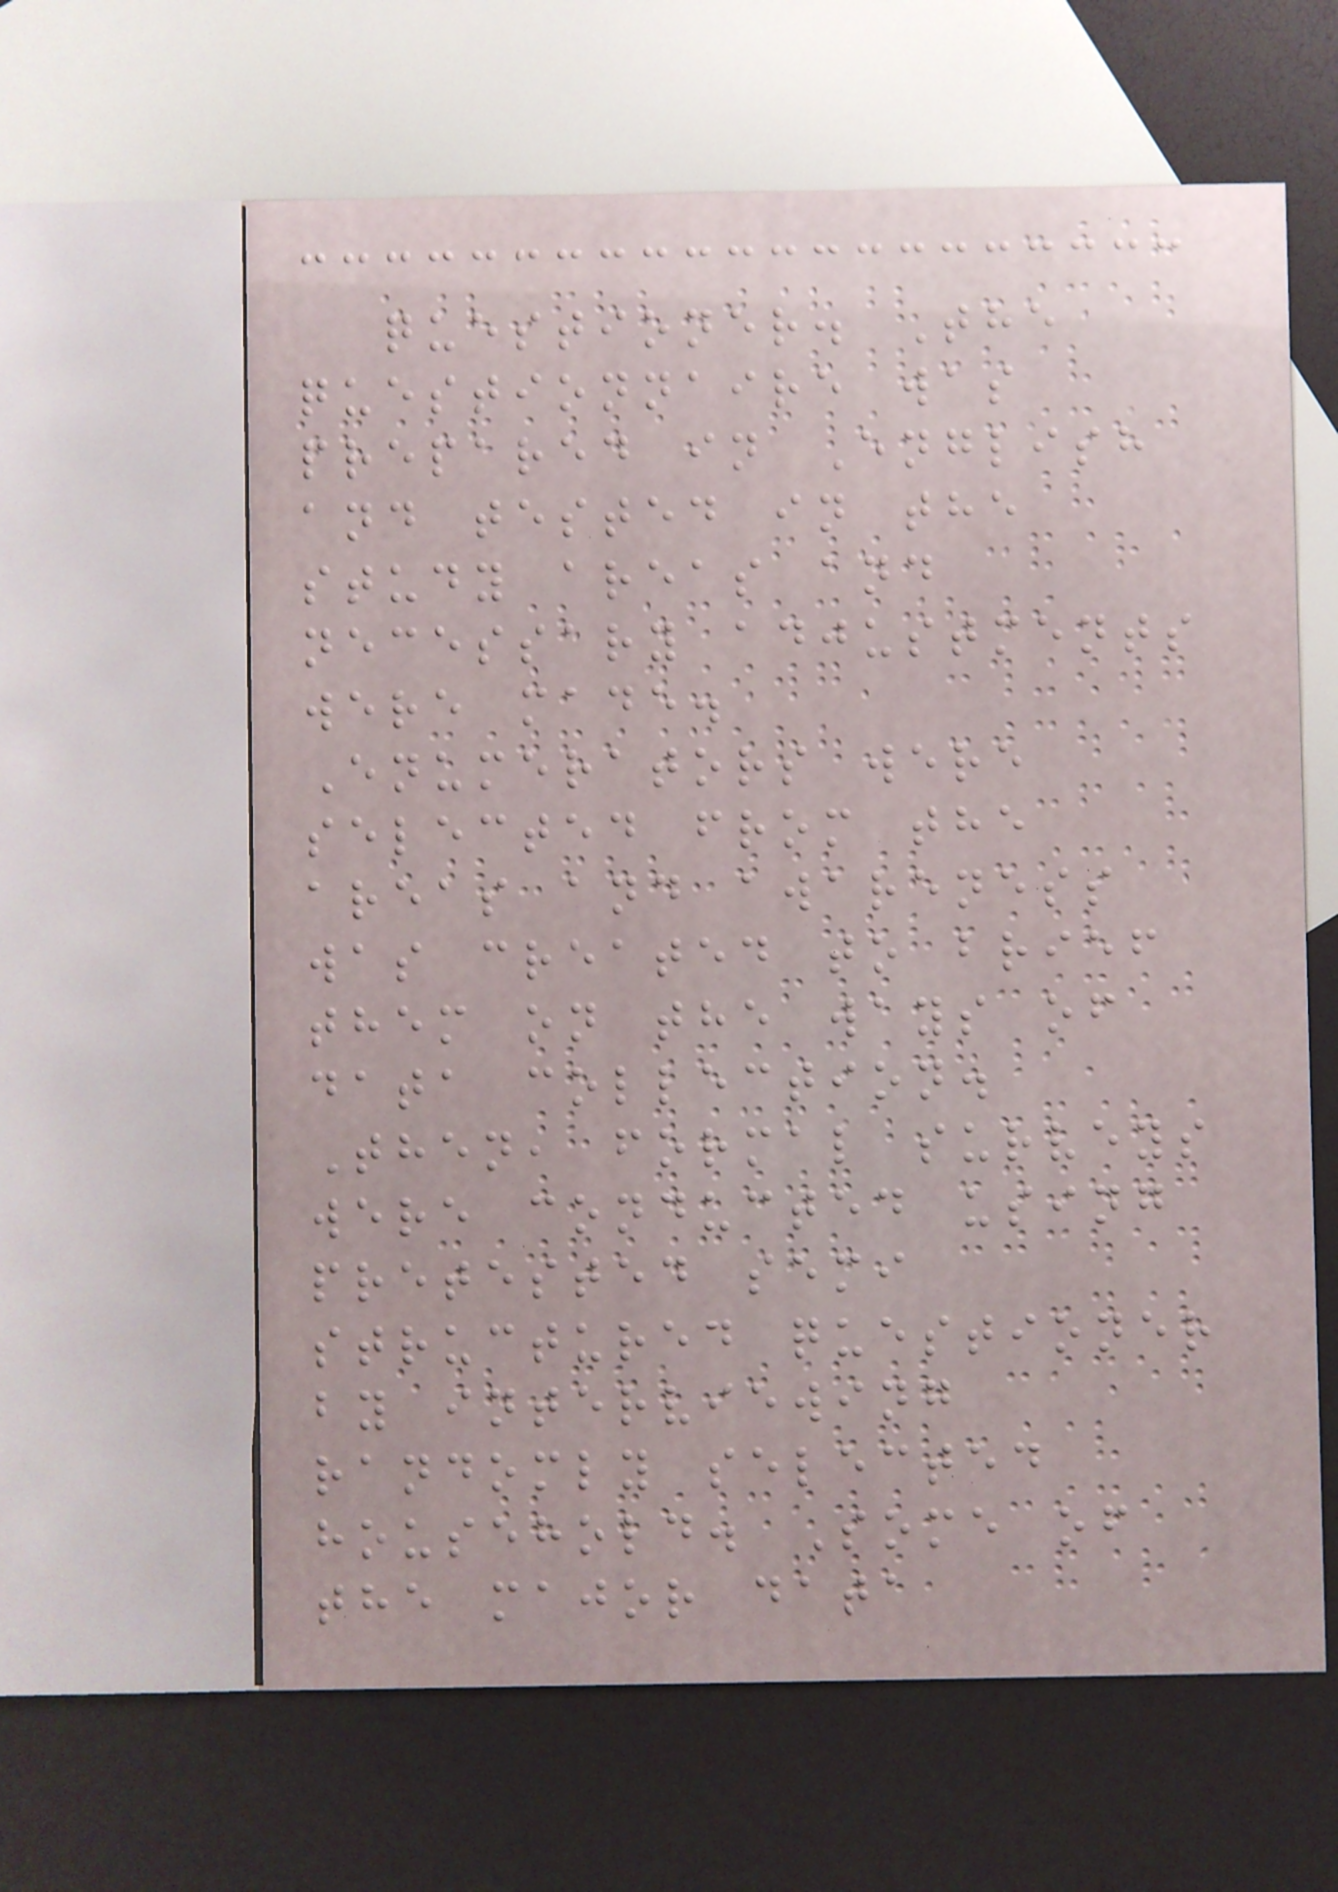questioner. The
questionnaire was
prepared in English
and tested in the
study areas and
necessary adjustments
were made.
Enumerators were
selected from the
areas and awareness
was created to brief
them on the ways of
data collection.
Then, formal surveys
were conducted using
pretested semi
structured questioner
by interviewing
randomly selected
household. Some of
the major data
